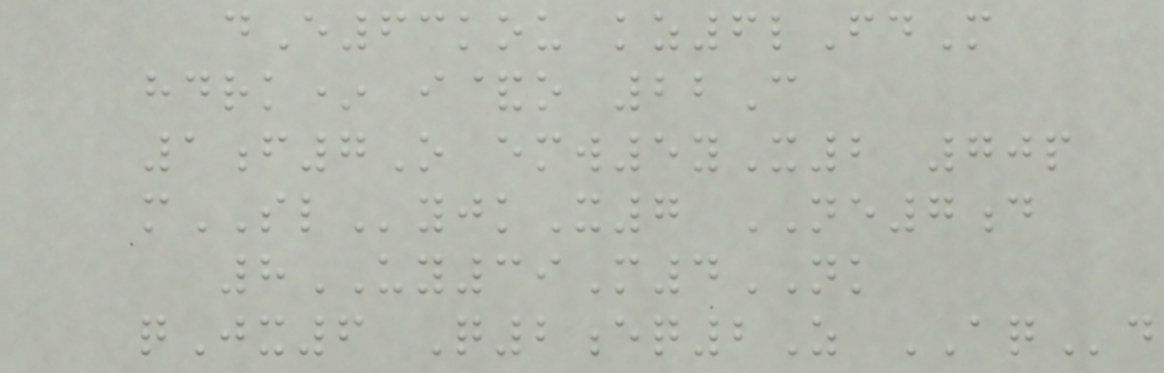dE63kou kz6lFdM
hdrk* i&o 22C
1f7O emw5yX2 70p
mSLyjkX7 NE7d
8UY39M4NK
qJx6 Q2eq2Z AQd
